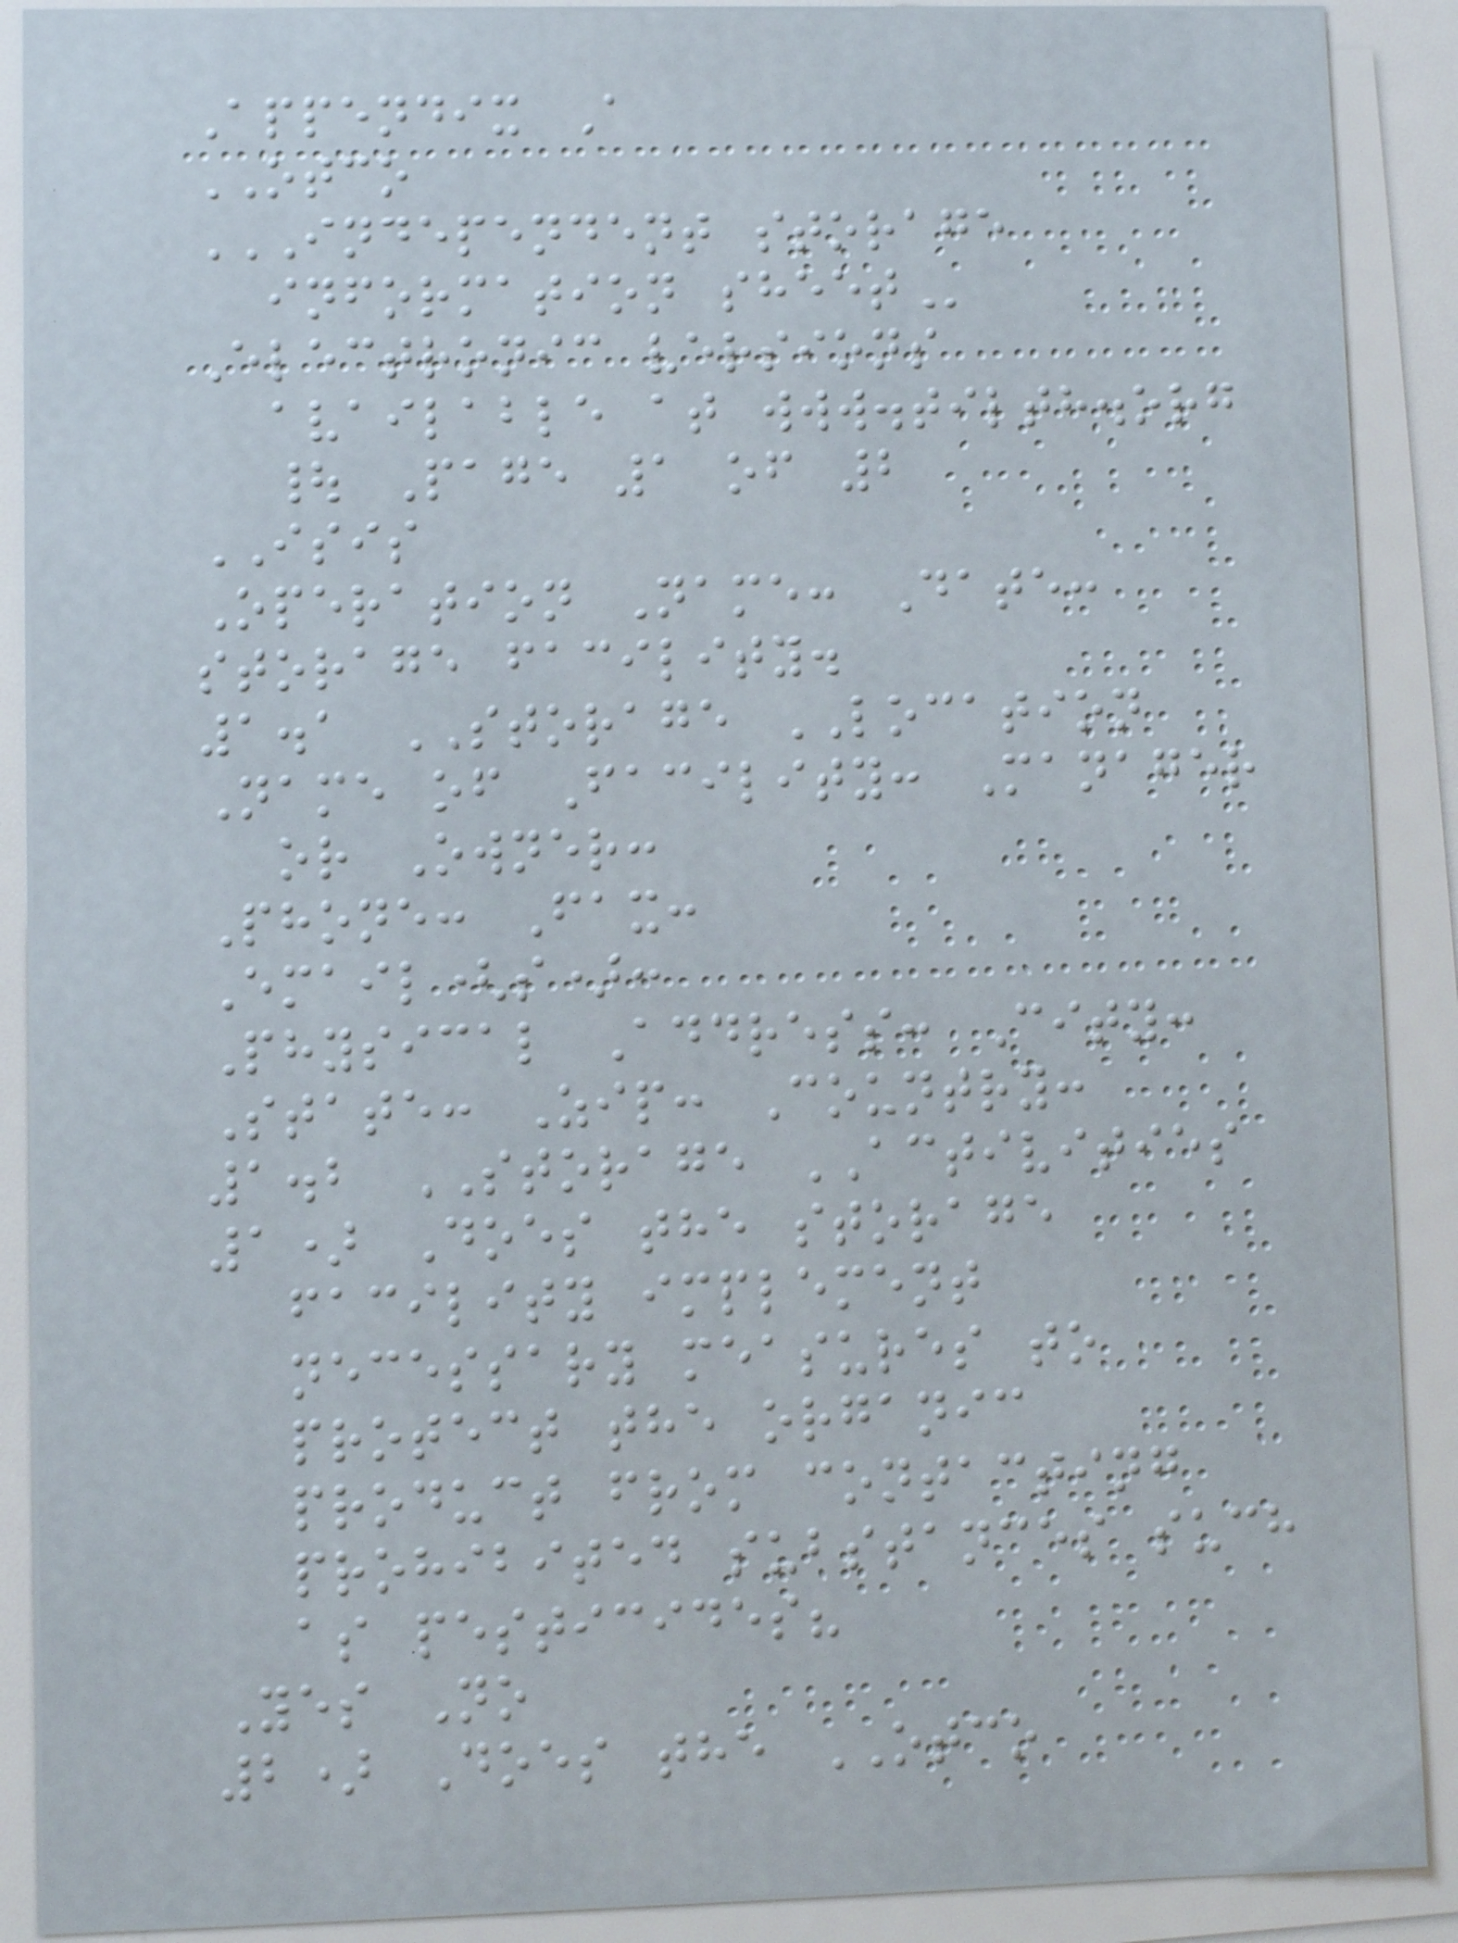Appendix A
OTCO
INDEPENDENT STORAGE
INFORMATION SHEET
Electronic versions
available at www.tilth.org
| Page 1 of 2
ISIS
Operation Name: Date:
storage facility.
1.1 STORAGE LOCATION
Name of Facility: Manager
or Owner:
Phone: Fax:
Email(s):
Physical Address: City:
State: Zip: Country:
1.2 STORAGE ACTIVITIES
1) Does the storage
facility implement
necessary measures to
protect the organic
product from contacting
prohibited substances such
as pesticides?
Yes No
2) Does the OTCO
